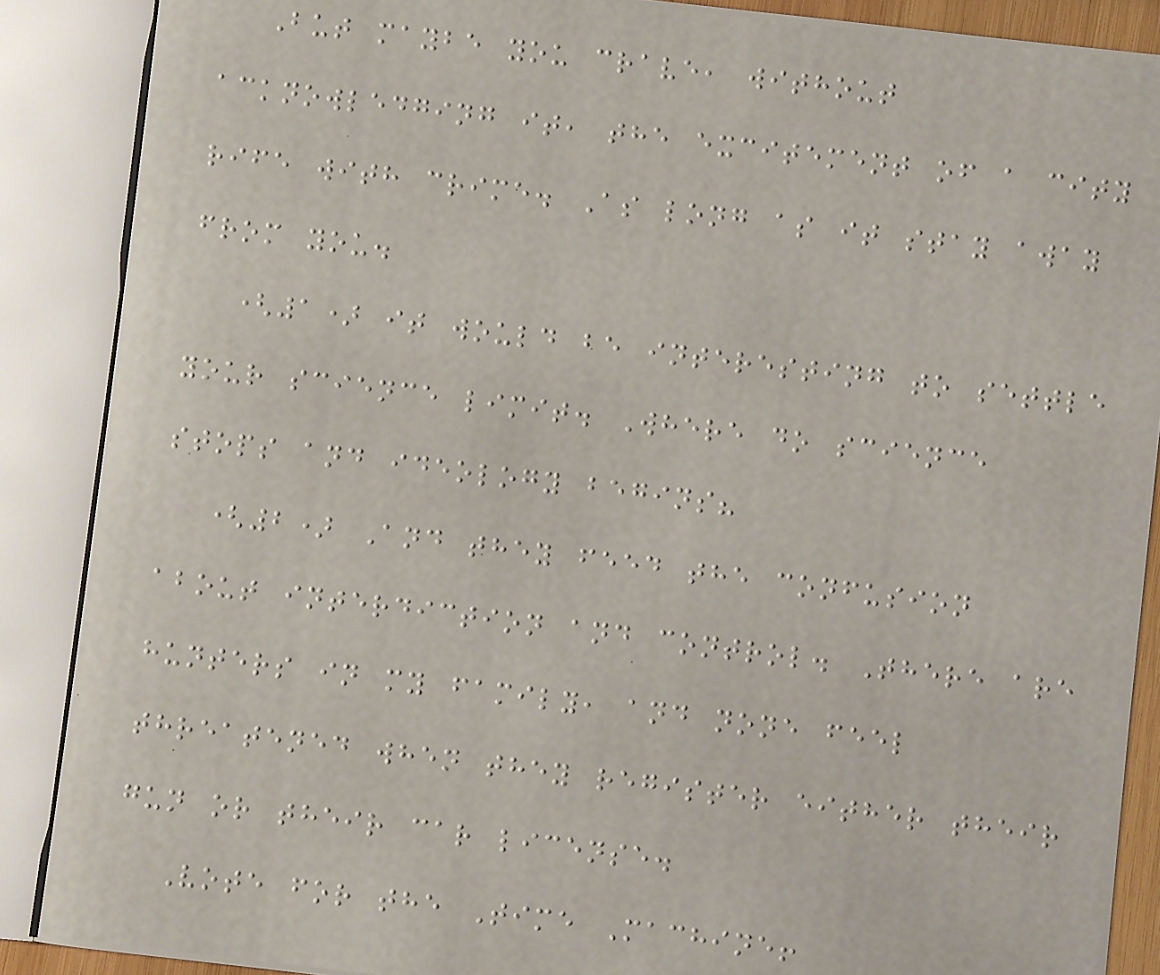But maybe you crave, without
acknowledging it, the excitement of a city
rife with crime. As long as it stay away
from you.
(1) it would be interesting to settle
your science limit. Where do science
stops and ideology begins?
(2) And they feed the confusion
about interdiction and control. There are
hunters in my family, and none feel
threatened when they register either their
gun or their car license.
Vote for the Time Machine!
